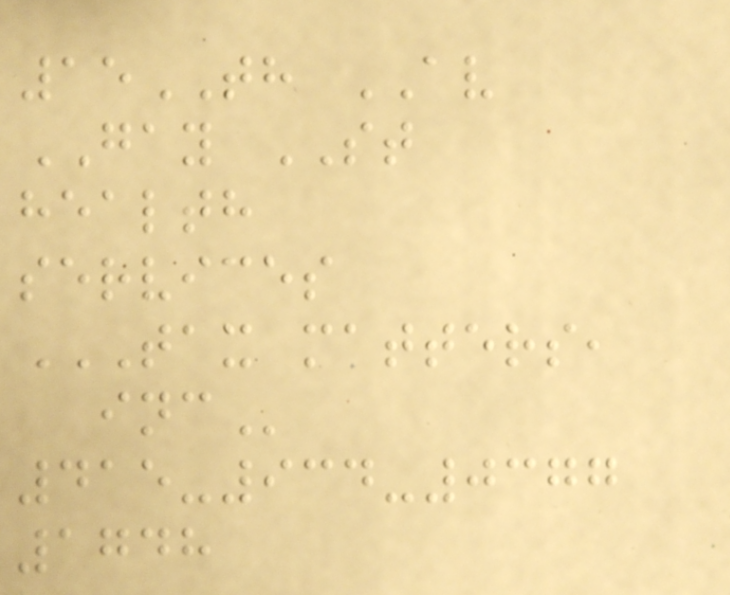15TH AV
GAY ST
health
services
TAX MATTERS,
INC
415-934-0377
1748
